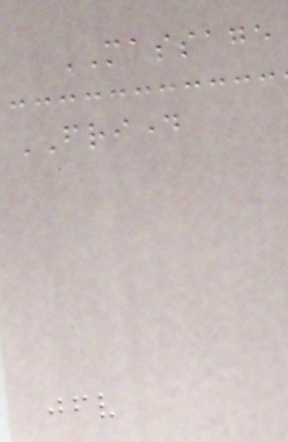MASSAGE
FRIDAY
